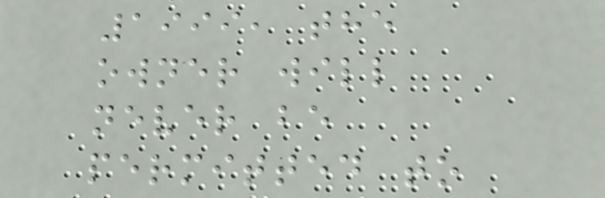1999, the
owner will
never be
permitted to
